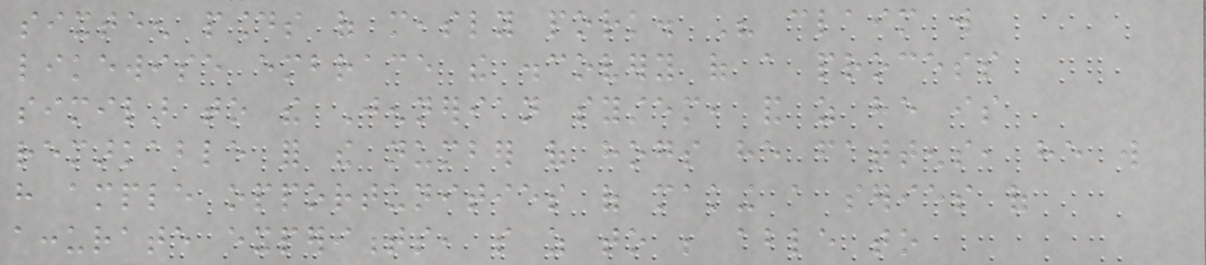sixteen pounds of measly pork. His claim will
likewise embrace the discovery of a process
similar to the Jennerian system, and as he is
remarkable for the number of hogs he fattens, he will
have ample opportunities of making a series of
accurate experiments, so as to be able to
